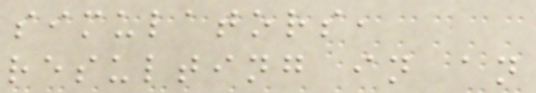simulators,
resulting in an
